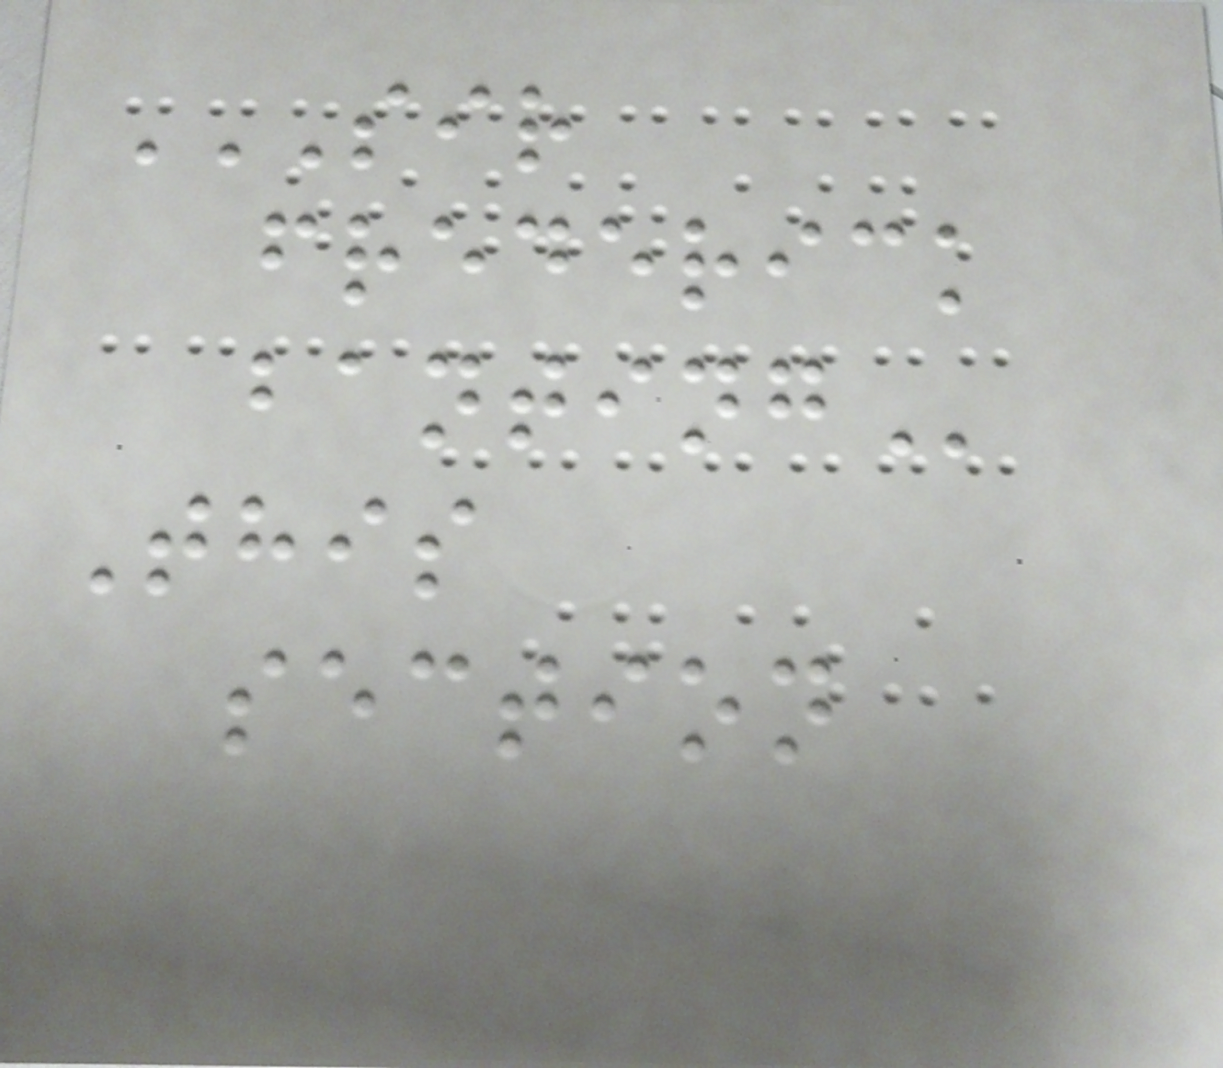SIR
FREDERICK
BANTING
This
section
